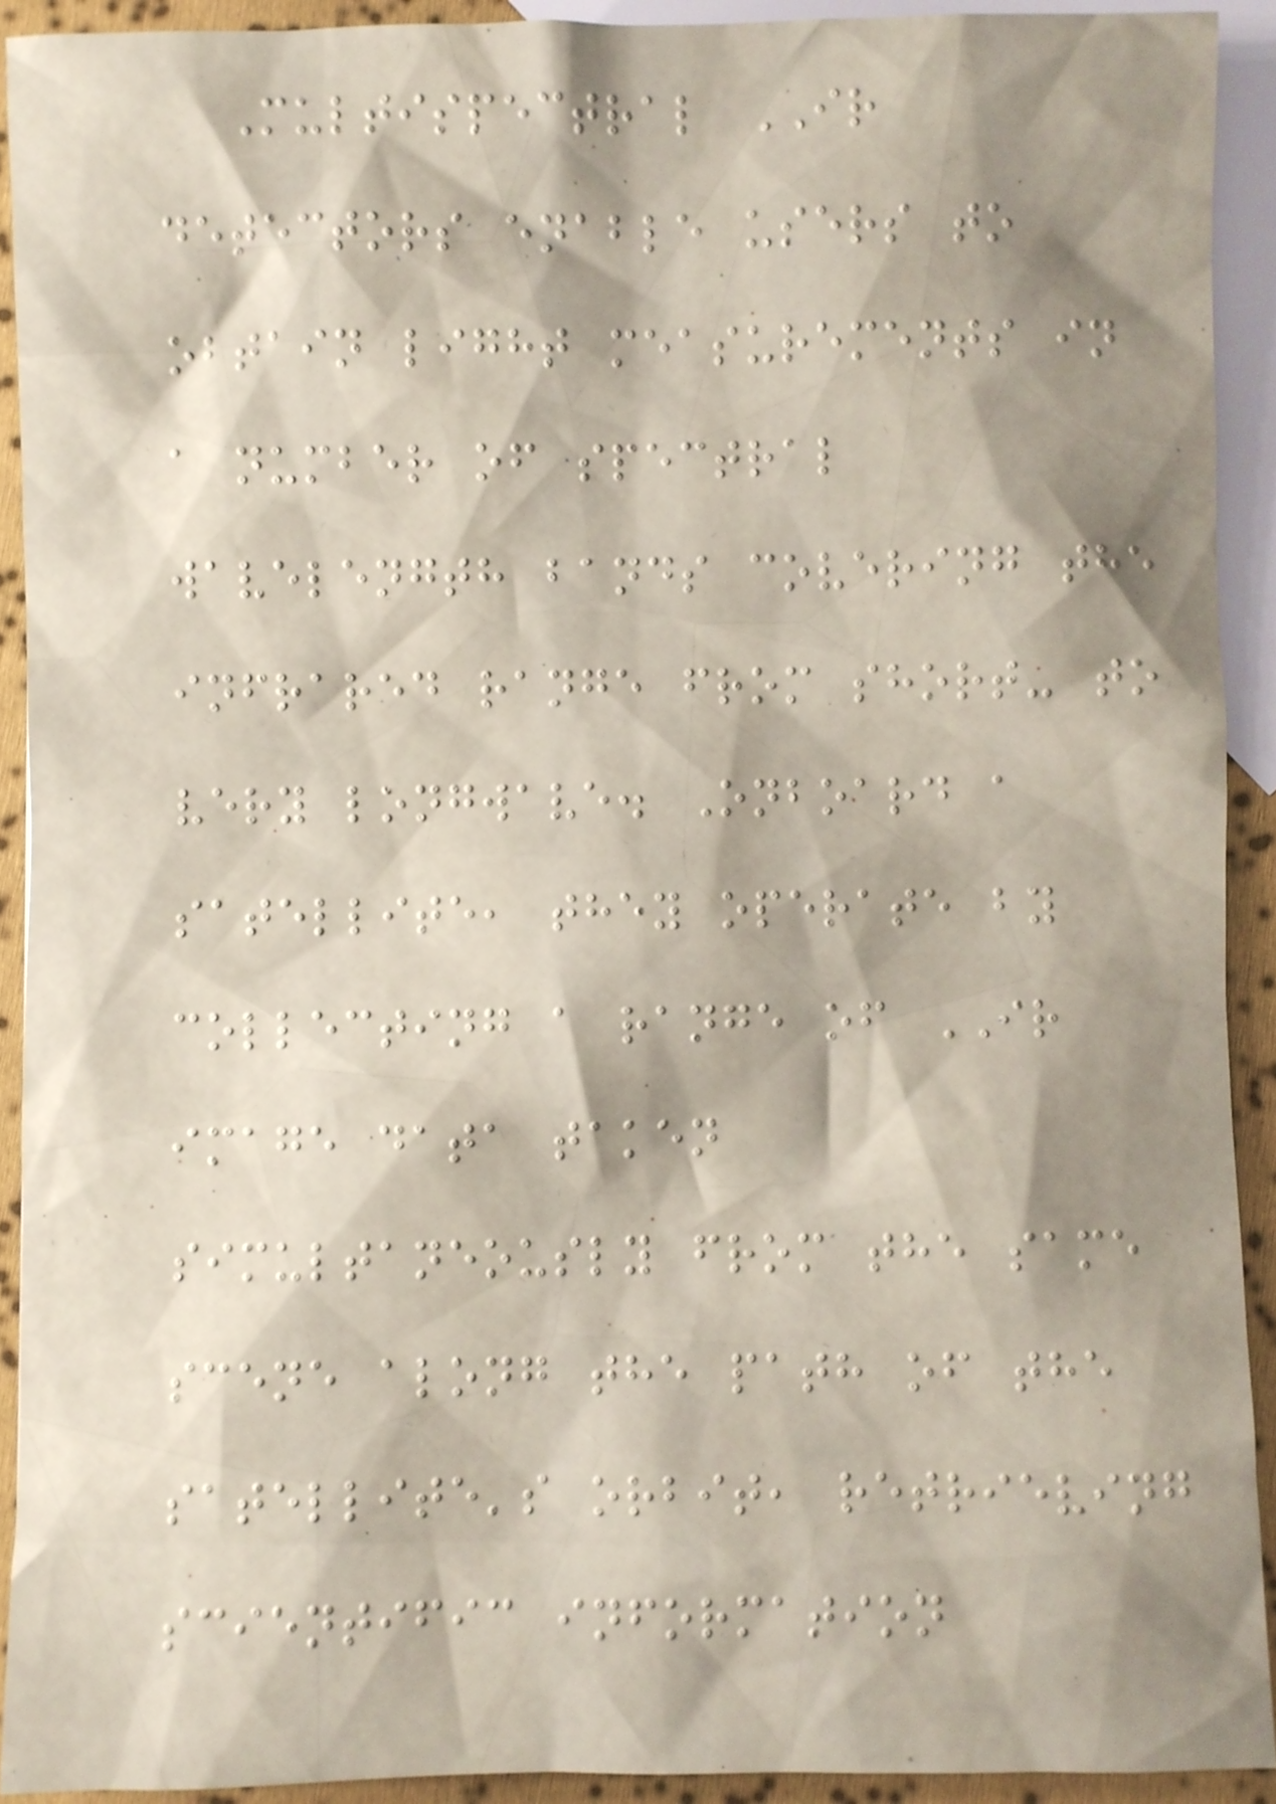Multispectral IR
detectors enable users to
obtain light measurements in
a number of spectral
wavelength bands covering the
infrared range from short- to
very longwave. Onboard a
satellite, they operate by
collecting a range of IR
image data taken
simultaneously from the same
scene along the path of the
satellite's orbit, retrieving
scientific information
